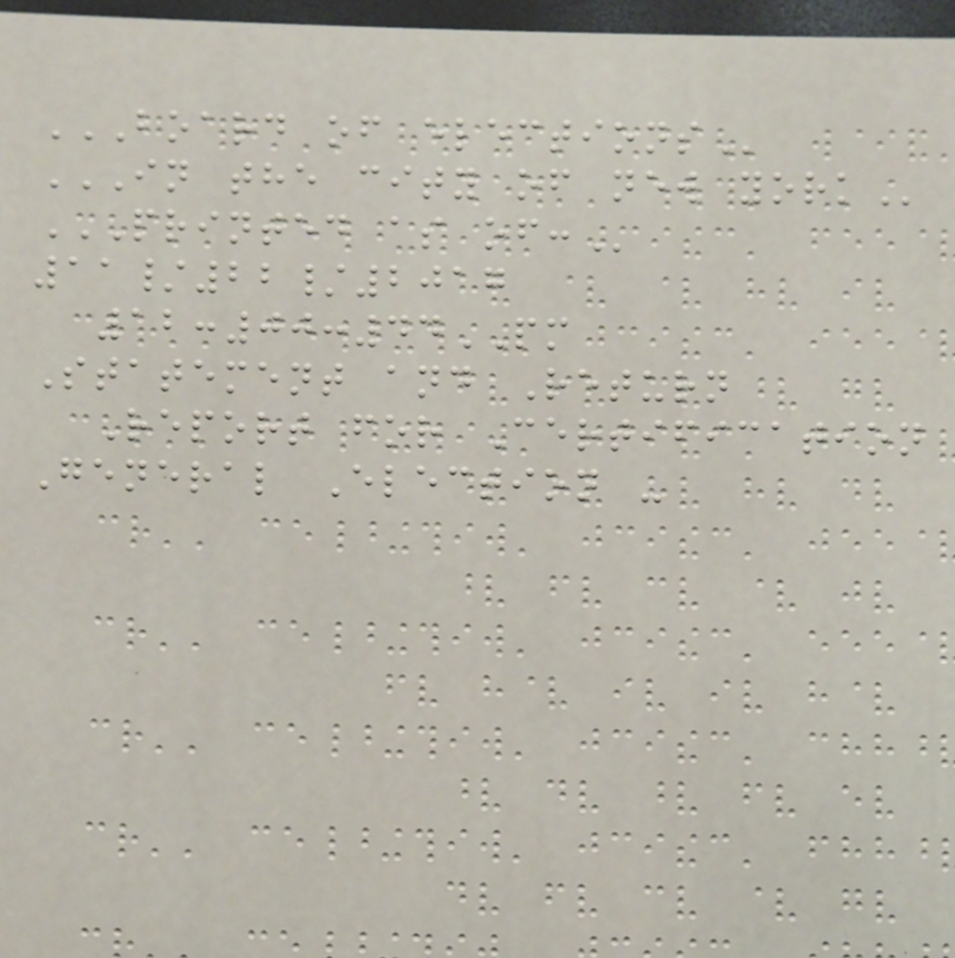BOARD OF ELECTIONS
IN THE CITY OF NEW YORK
PRINTED AS OF:
11/22/2017
12:00:44PM
Statement and Return
Report for Certification
General Election -
